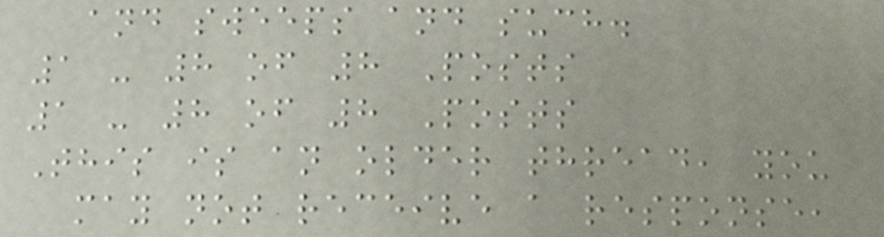and sweeps and such.
1 - 8 of 8 Posts
1 - 8 of 8 Posts
This is an older thread, you
may not receive a response,
